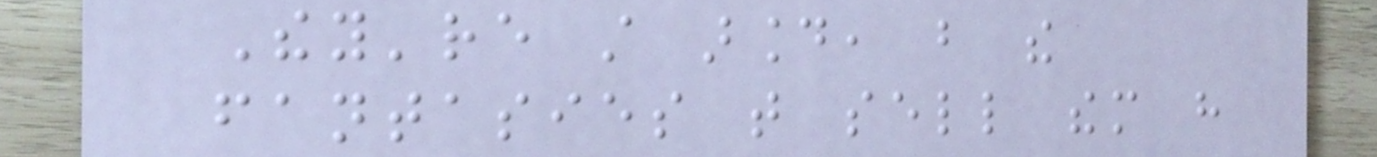They're still around, but the
fantasies that sell them have
